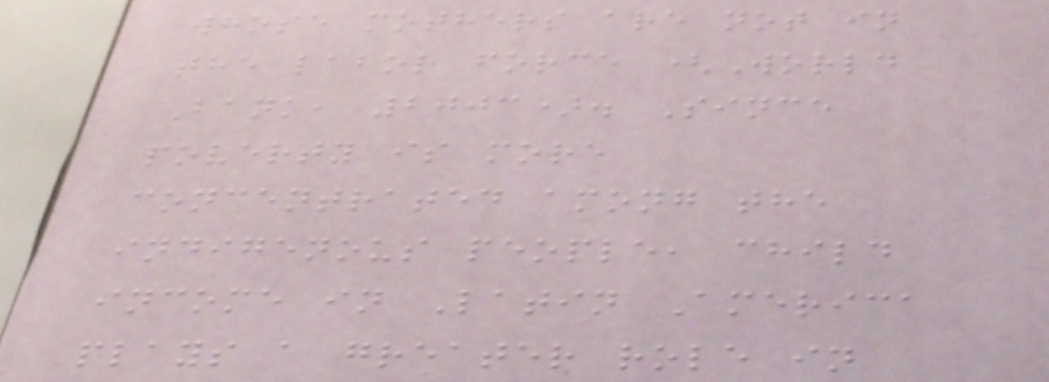whose mothers are not in
the labor force (World
Bank, 2003). Since
poverty is more
concentrated among the
indigenous people, child
income in Latin America
plays a greater role in
